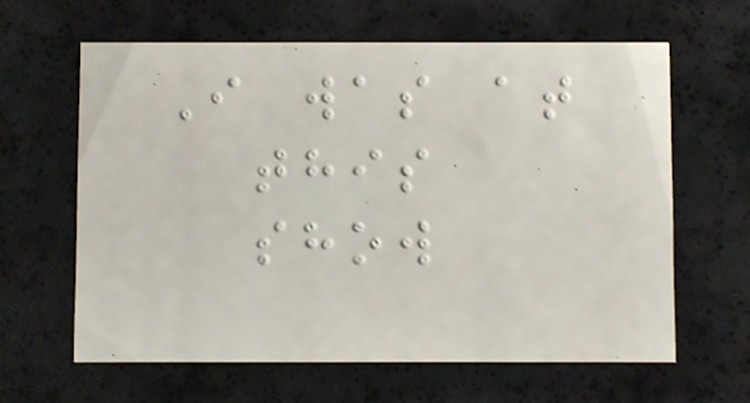I was at
this
show
